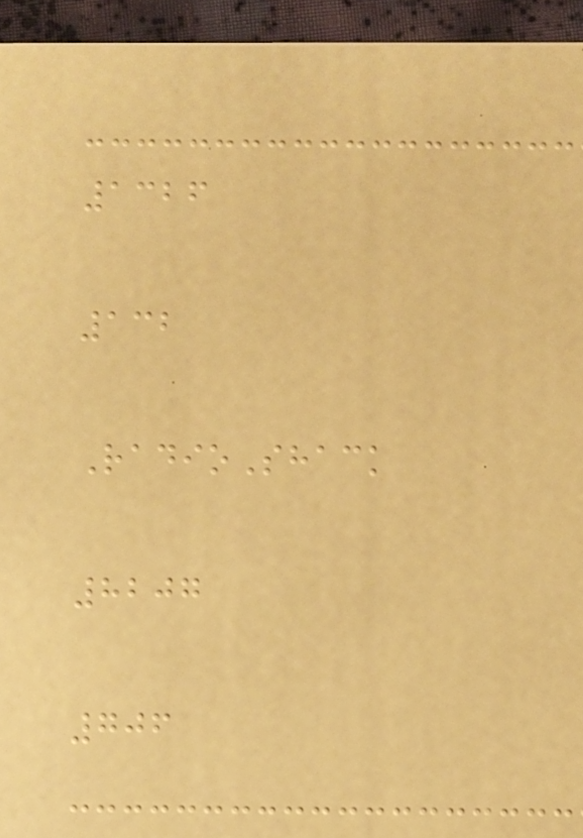1326
132
RadioShack
8207
706
